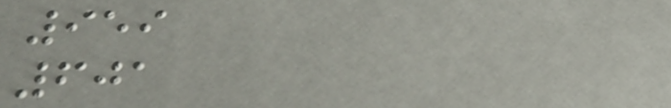959
601
